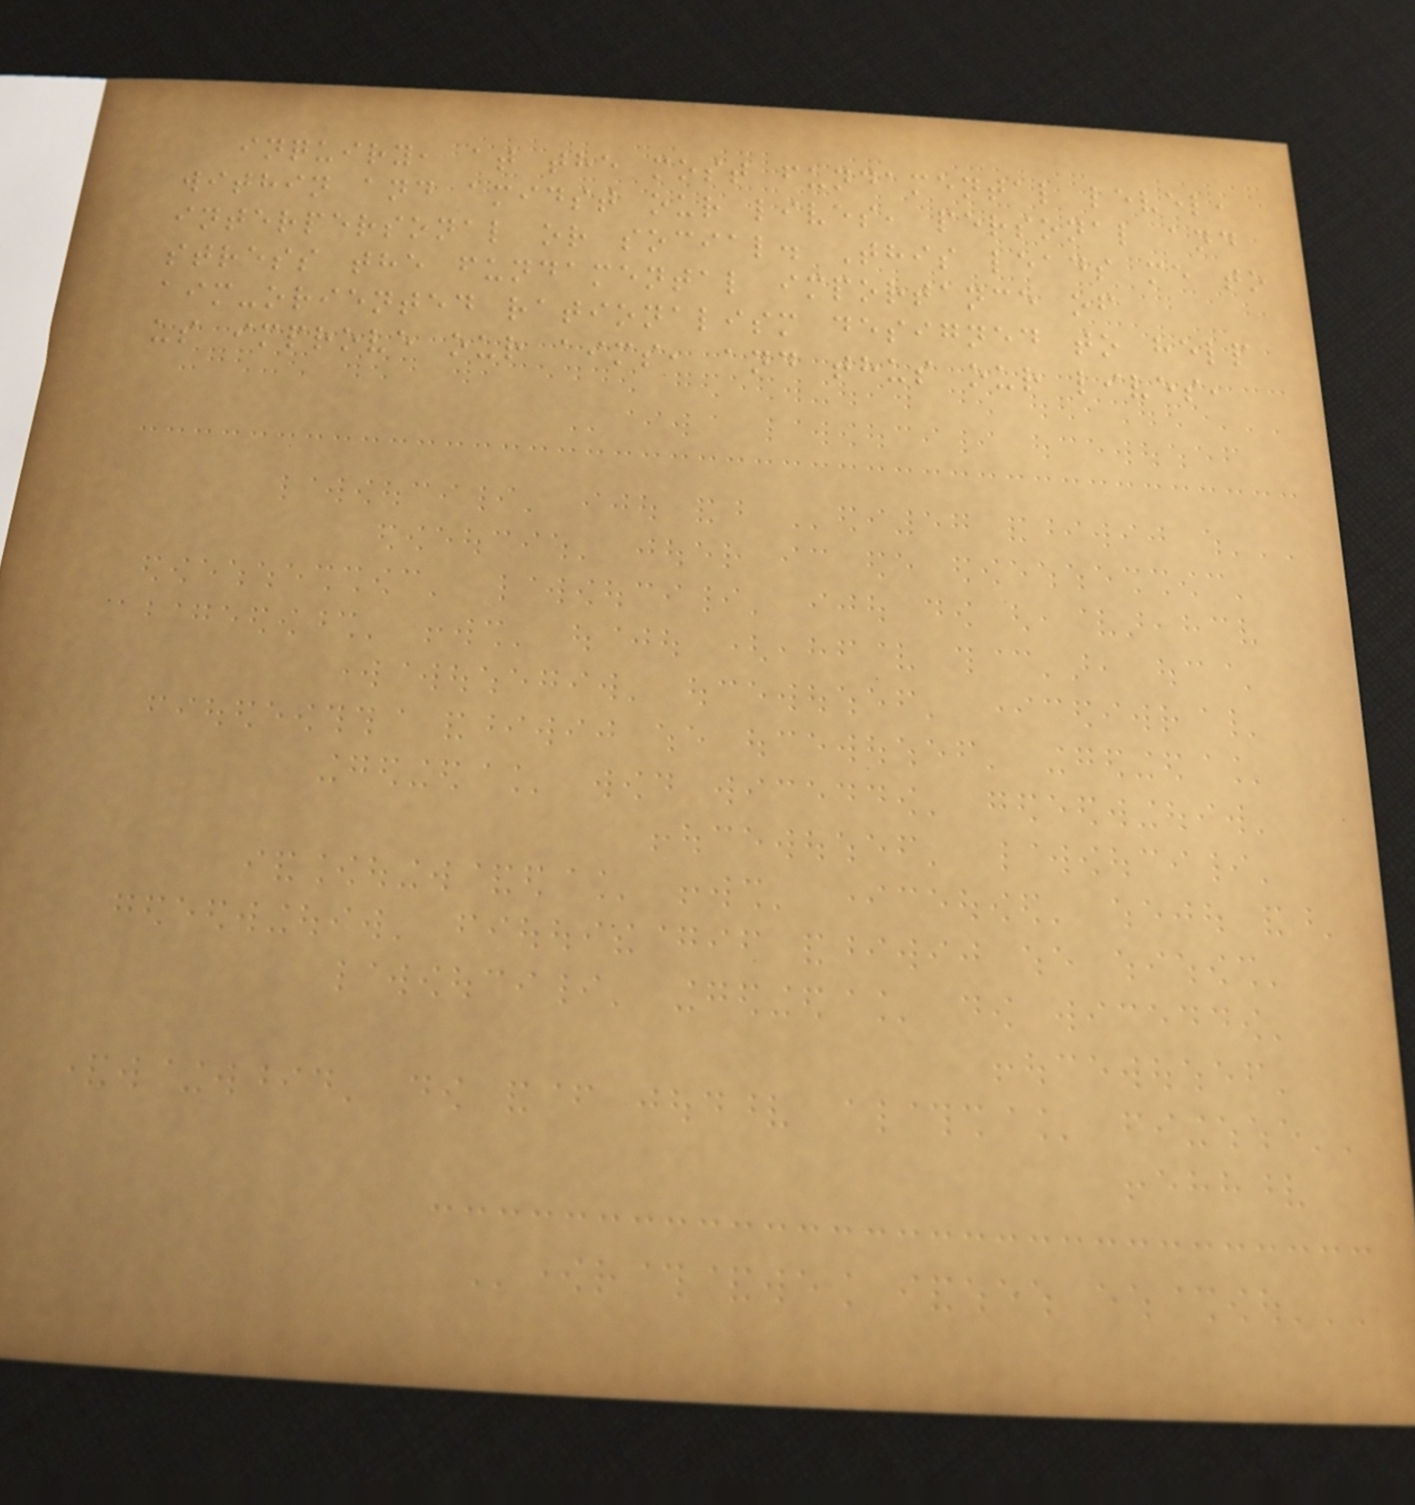inquiry, at the most fundamental level,
within and amidst our lives, personal and
interpersonal or social. This leads me to
stress the fundamental importance of
aim-oriented rationalism designed to help
us improve our aims, and thus our lives,
